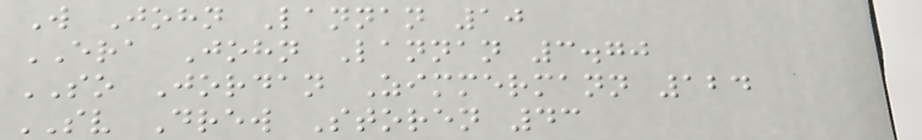W John Lannan 10
ERA John Lannan 3.70
SO Jordan Zimmermann 124
SV Drew Storen 43
